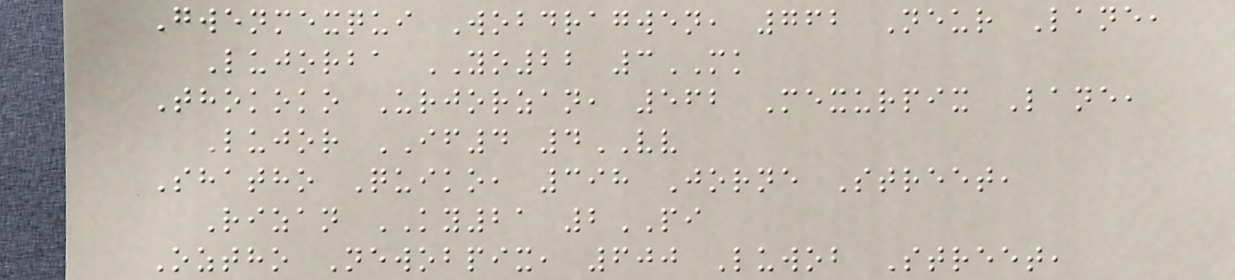Gwenmexqui Wobdragwen, 762 Neur Lane,
Lujorba YO22 3MK
Thokoko Urjorzan, 562 Mexurpix Lane,
Lujor IF4 4VV
Shatho Quiko, 398 Jorne Street,
Rizan KY21 2PI
Oztho Newobpix, 600 Luwob Street,
